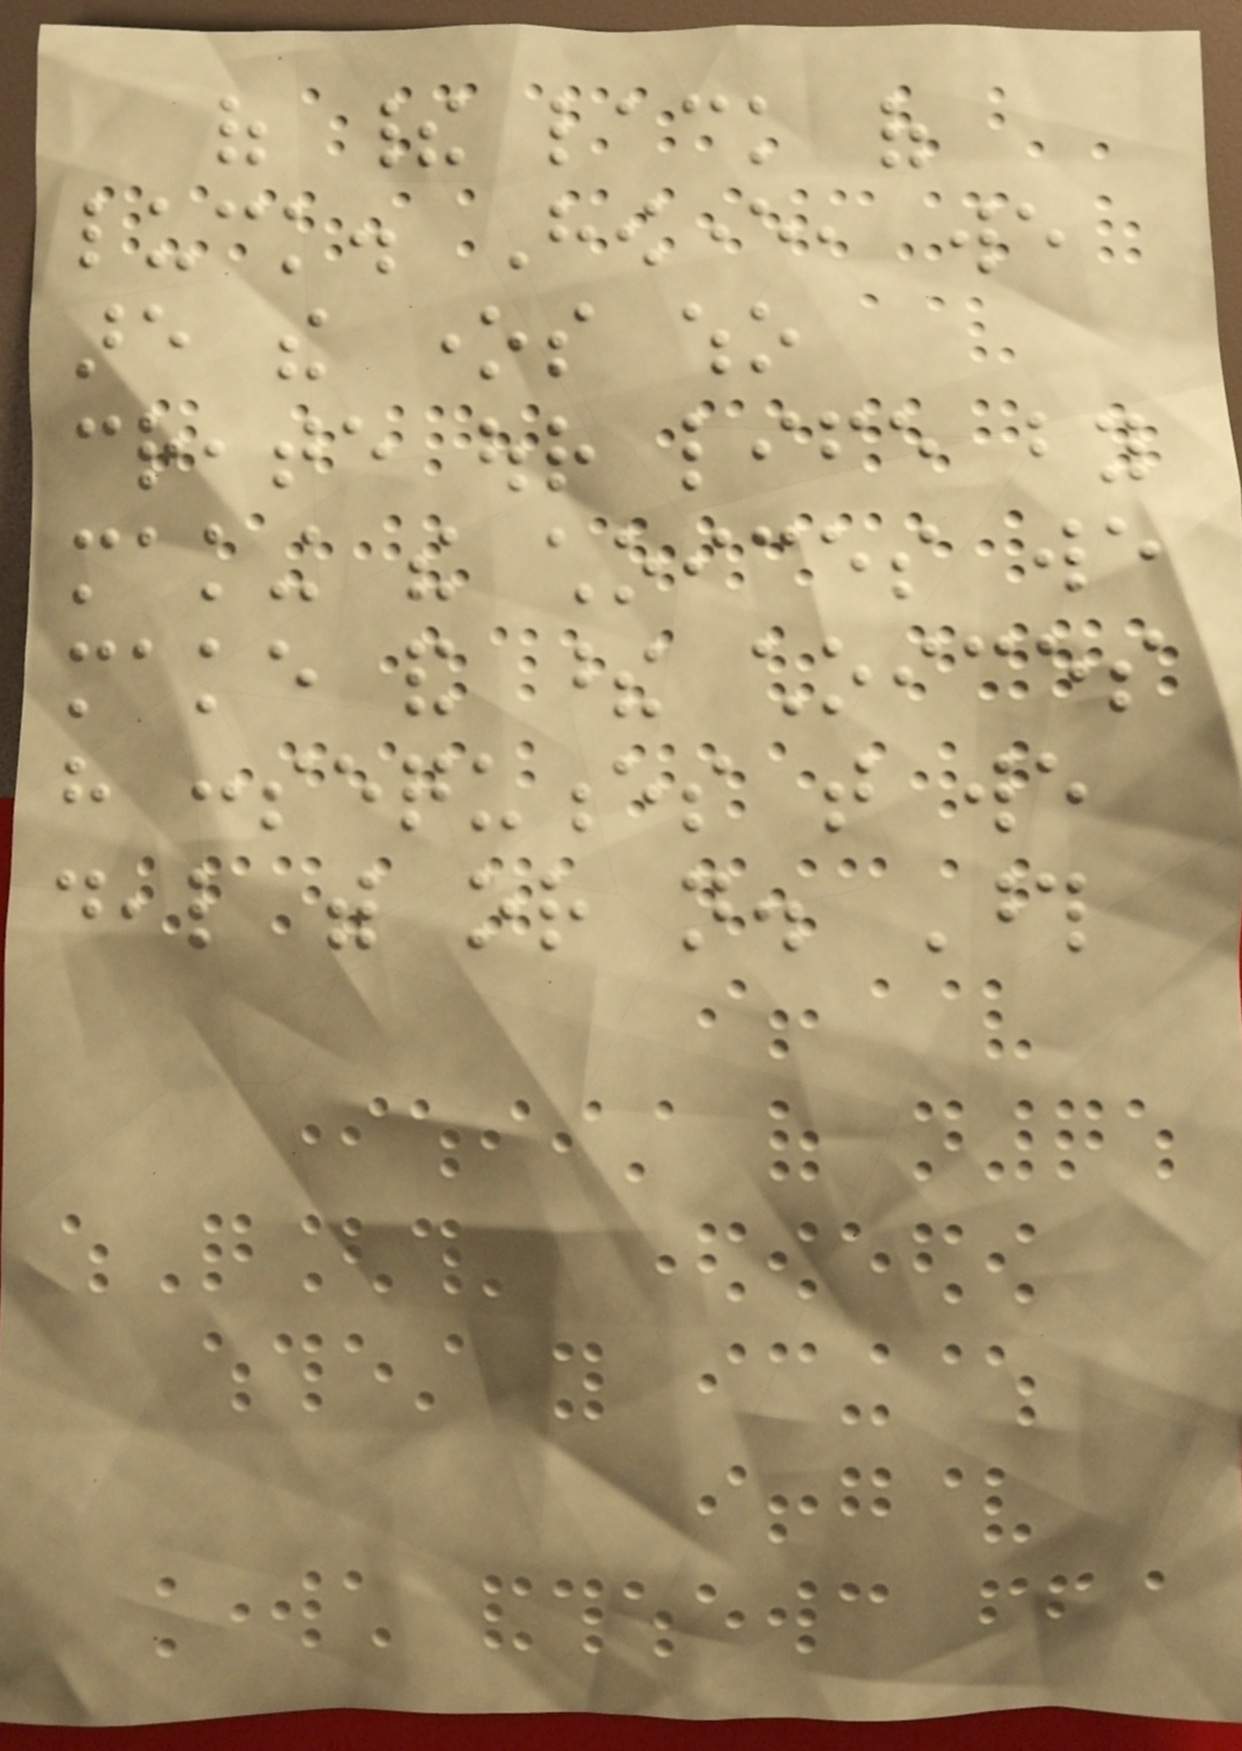of their lack of
luck. However, we
are the ones who
create our life by
making the choices we
make and these choices
have consequences that we
deal with or not. Those
